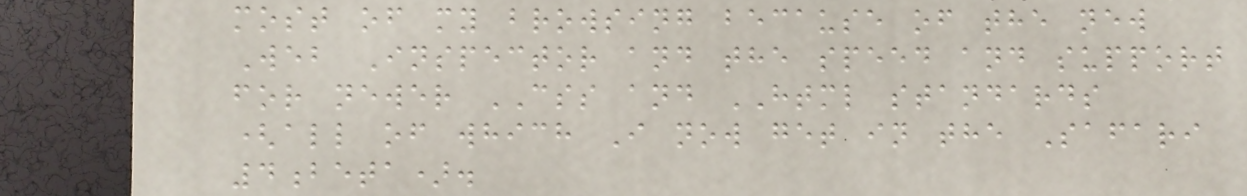most of my browsing because of the new
Web Inspector and the speed and support
for newer CSS and HTML standards
(all of which I now get in the Safari
4beta).
